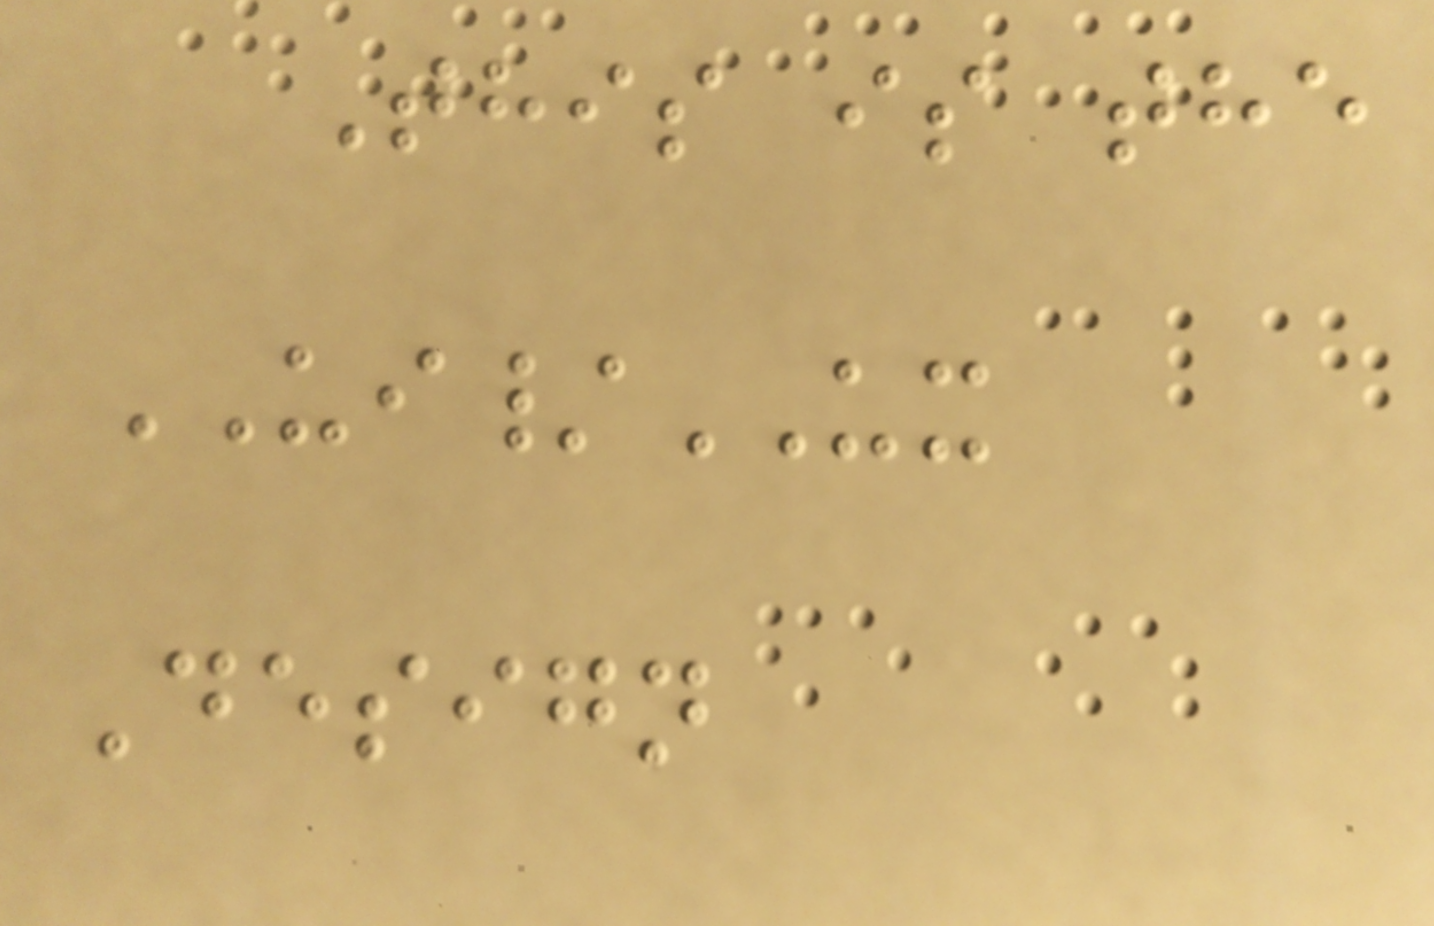This is the
UI/UX
Design
